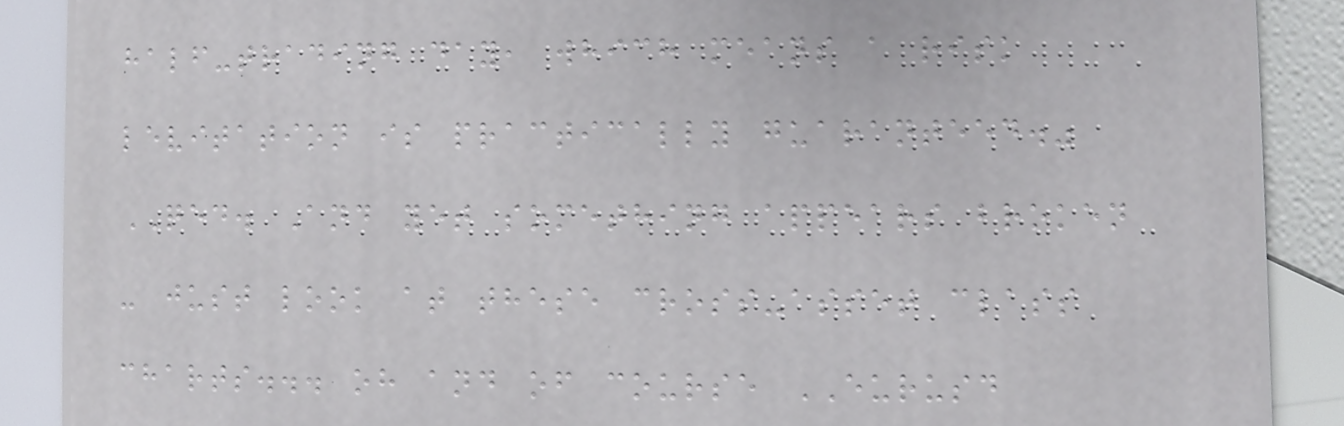half-trading day, which means a risk
levitation is practically guaranteed."
QED. And yet something appears broken
- just look at these cross-asset class
charts... oh and of course EURUSD
